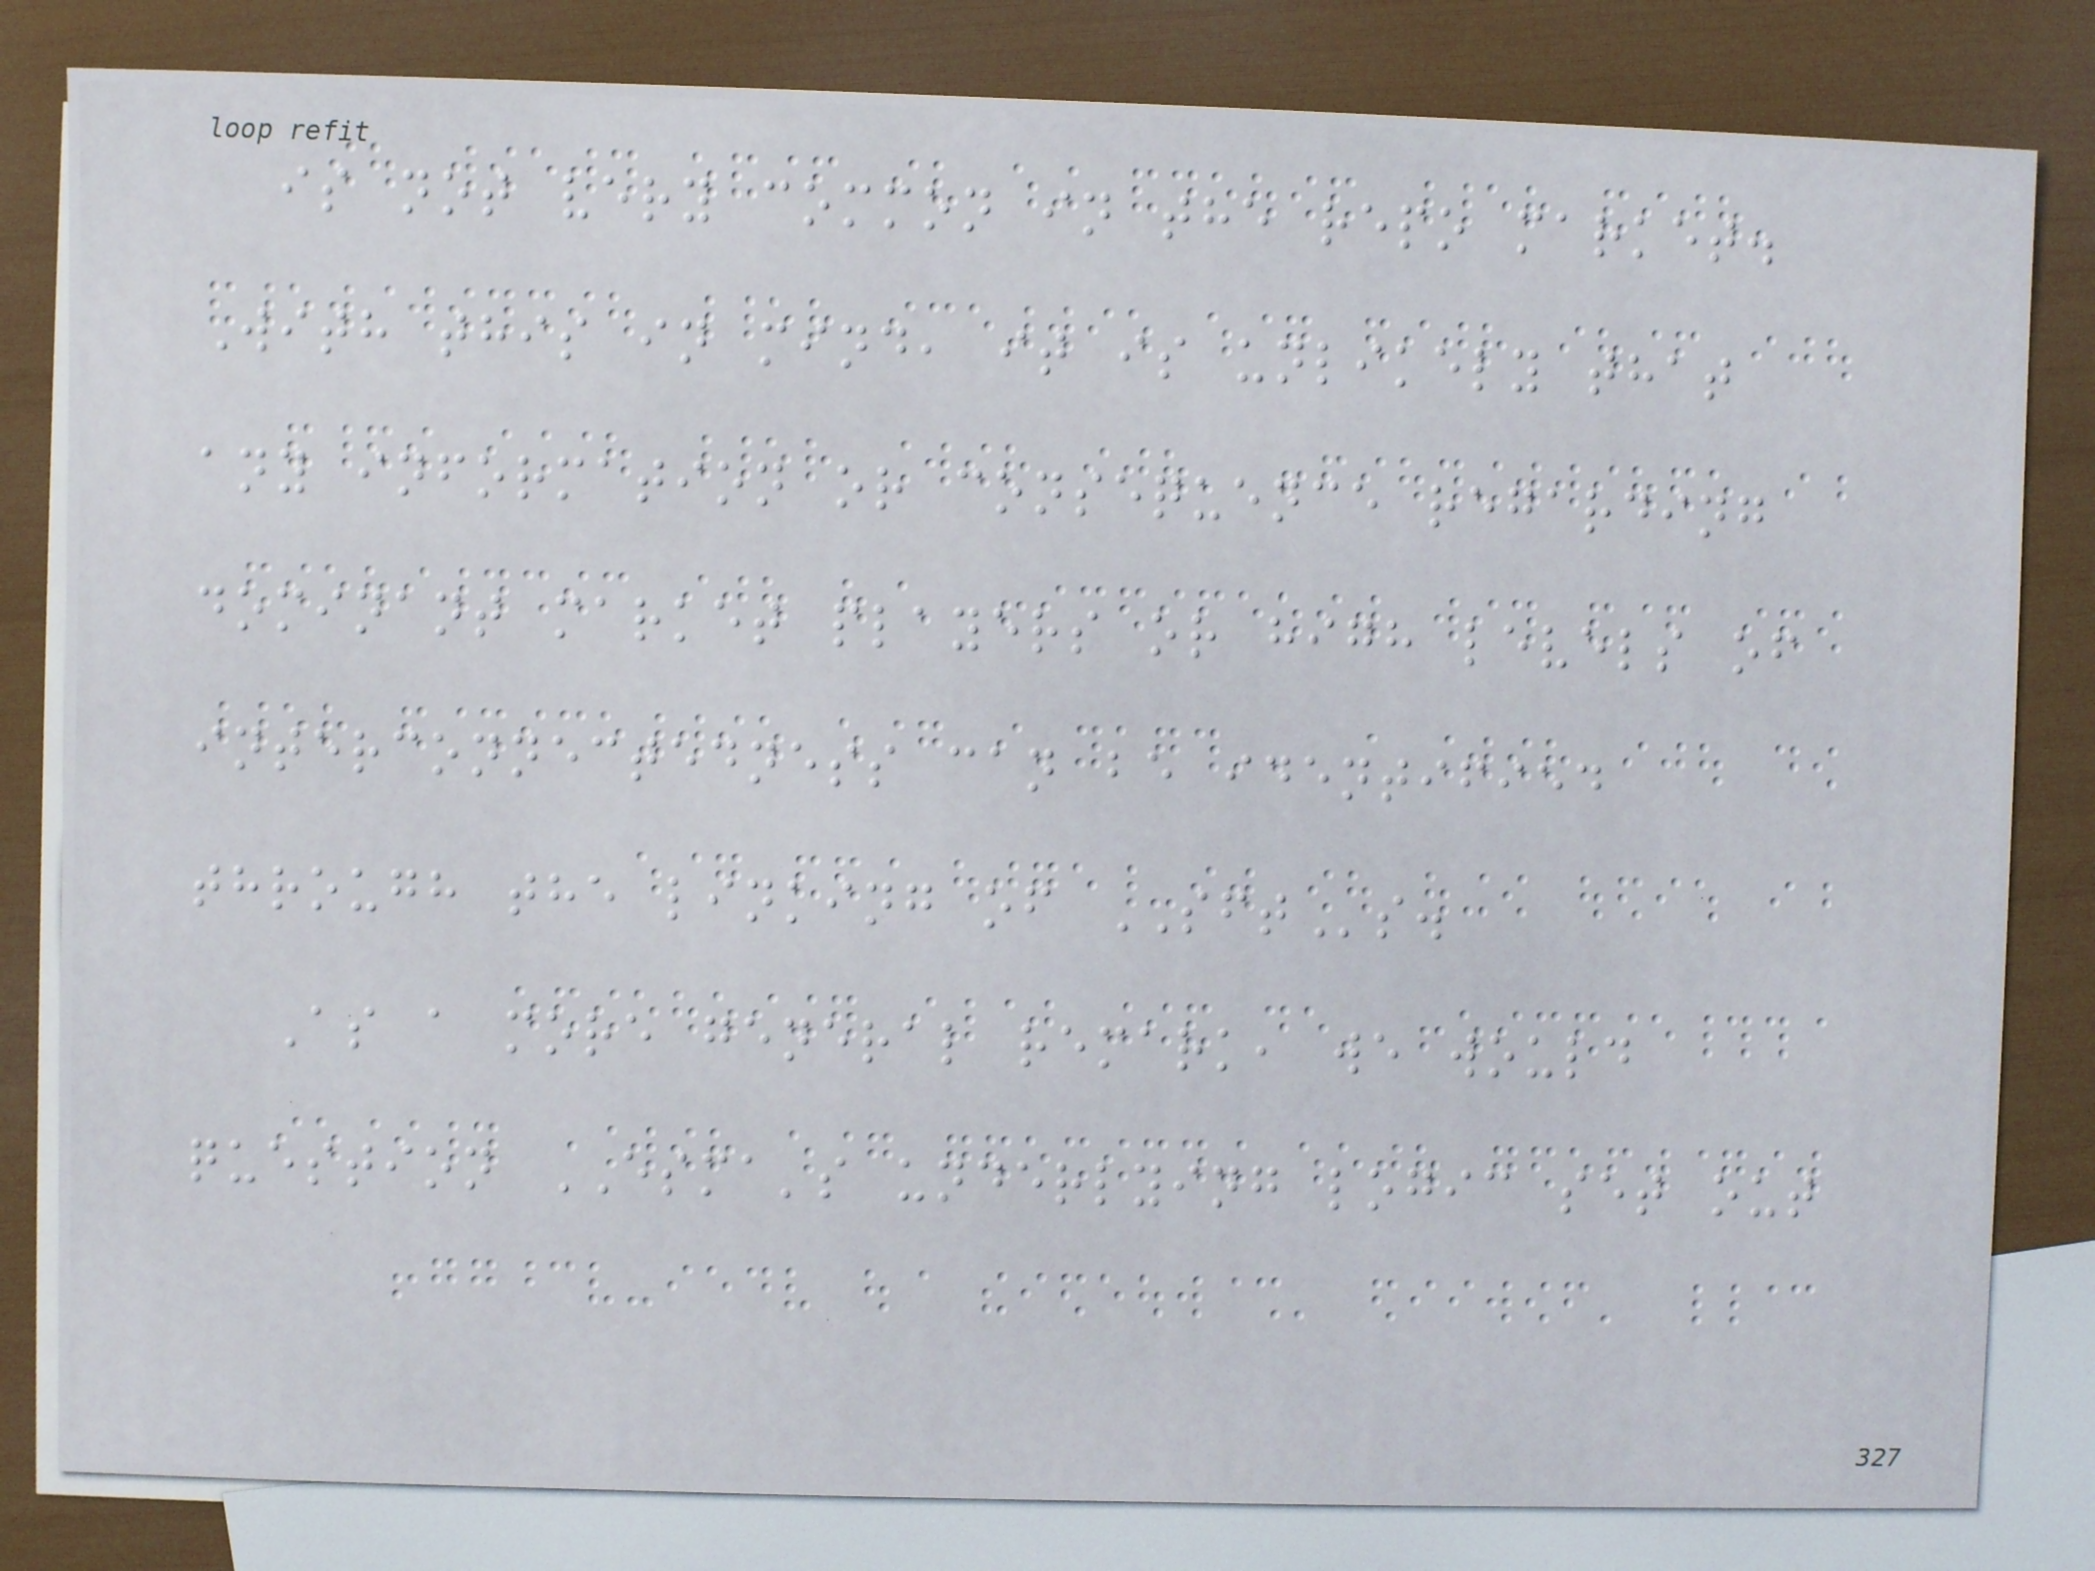is not very common in the repo market.
With this in mind, it is unlikely that
any information or consequence regarding
dominant market players or high levels of
interconnectedness can be identified
through the linking of SFTs.
As a more general remark, we would
question ESMA's underlying logic set out
